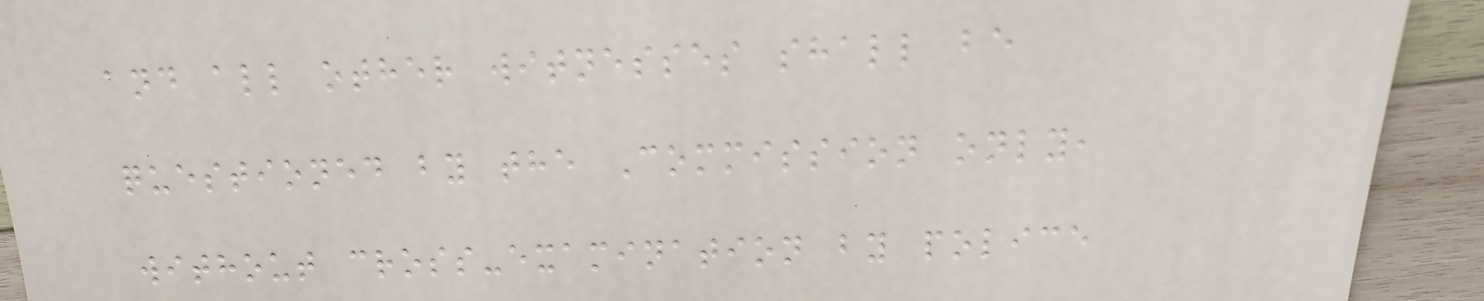and all other witnesses shall be
questioned by the Commission only,
without cross-examination by police
